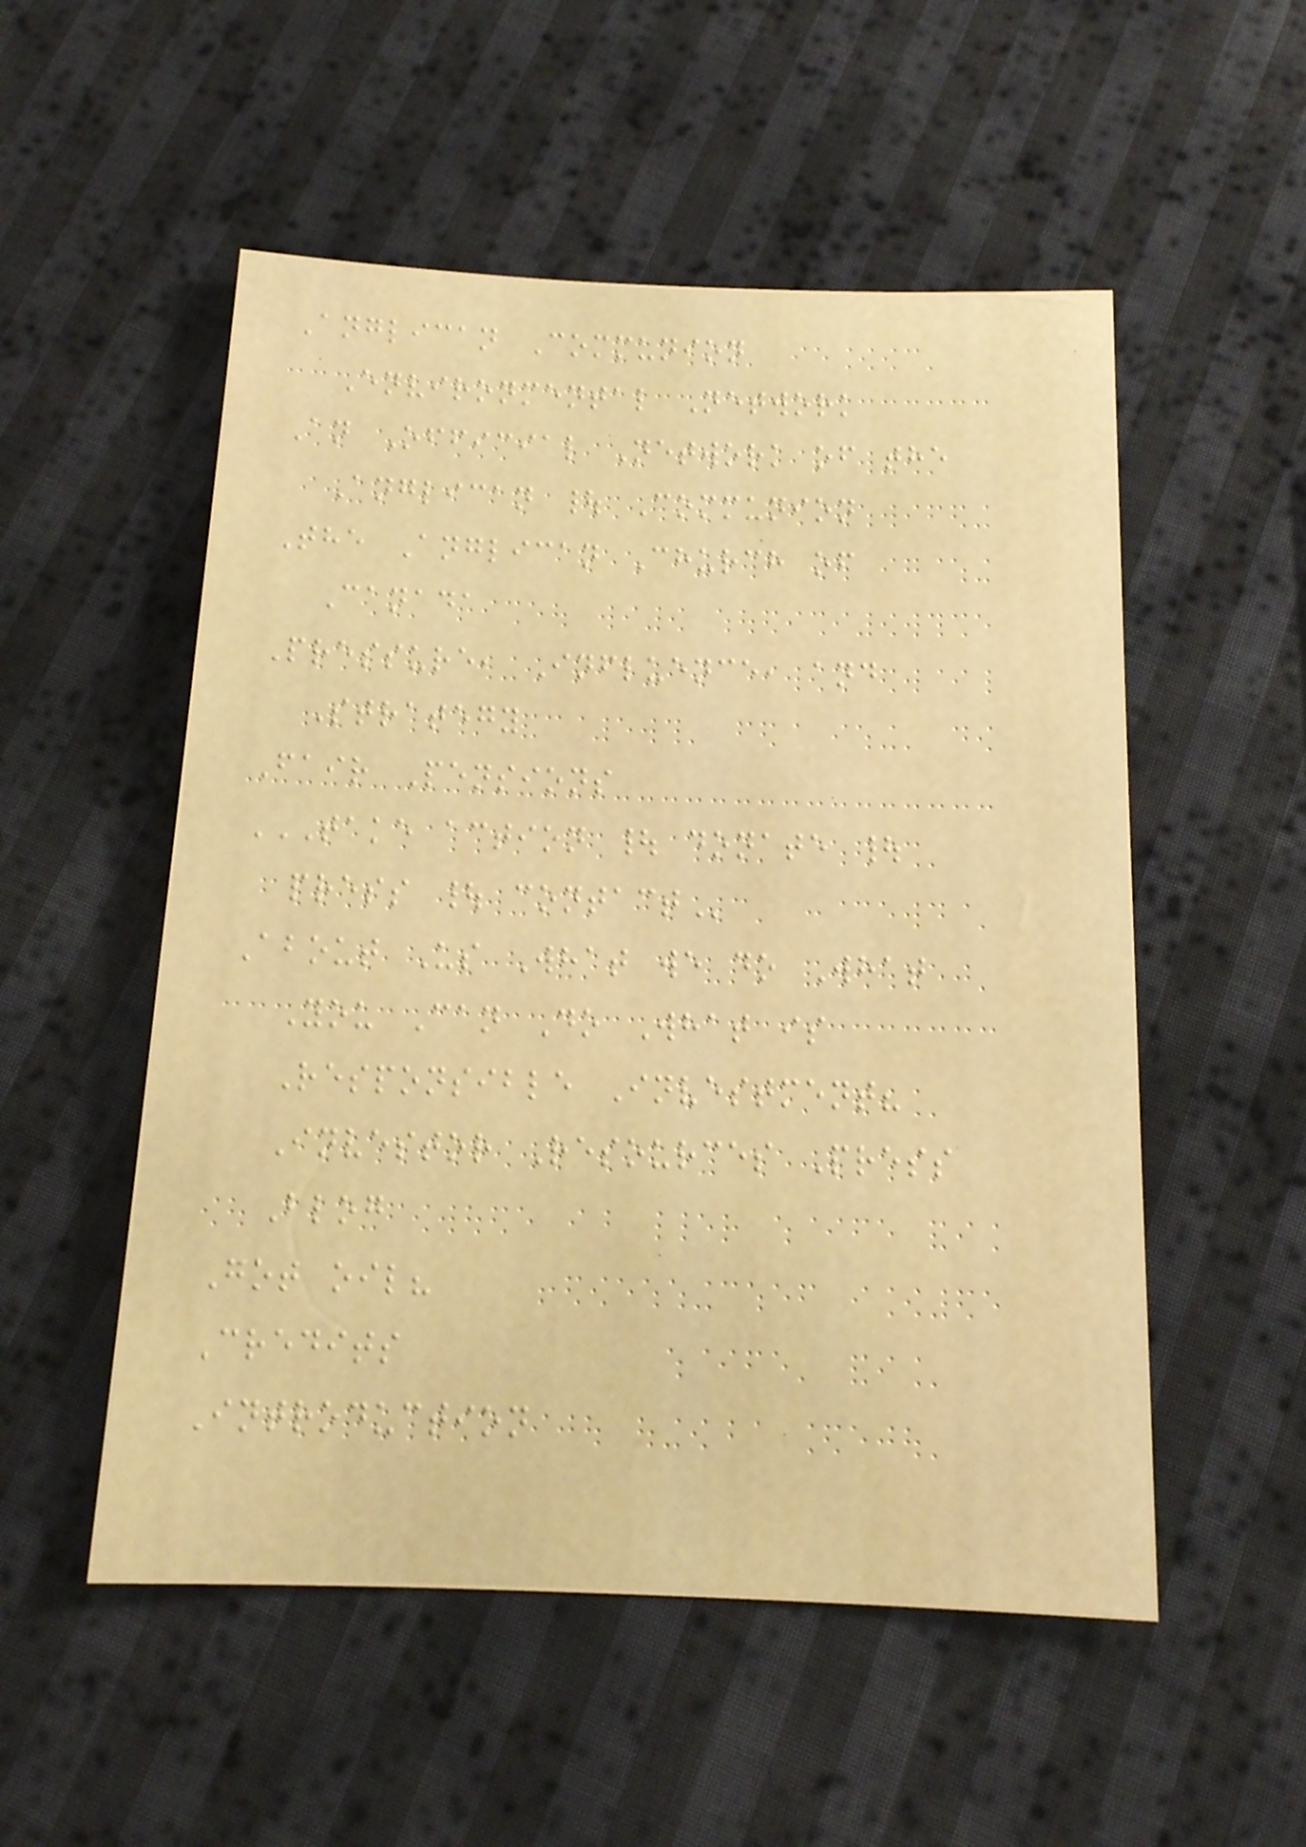Anglican Communion
Environmental Network
An Official Network of the
Anglican | Communion
The Anglican Church of
Canada
Pressure, Influence, and
Strategy
Fair Pensions
TAKE ACTION | DONATE |
PRESS | CONTACT
About Us What we do What
You Can Do What is
Responsible Investment?
Investor Resources Press
Blog
Got oil?
Credits
Introduction
